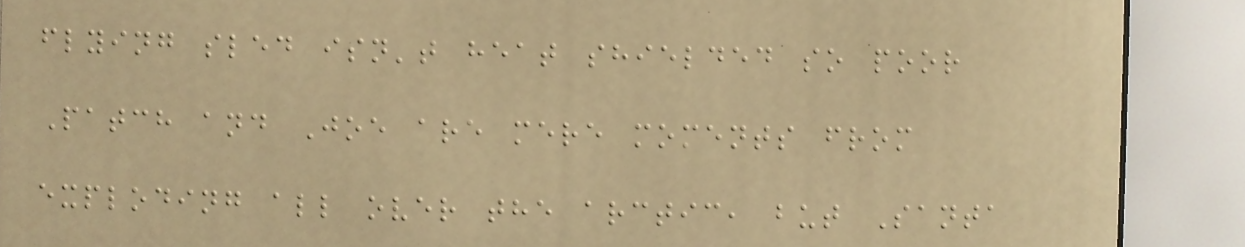flying sled isn't heat shielded so poor
Patch and Joe are mere moments from
exploding all over the arctic, but Santa
